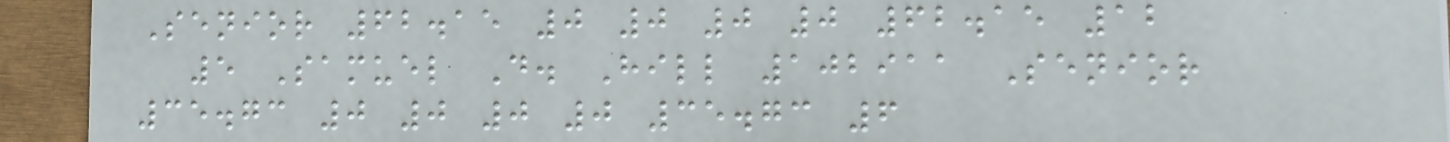Senior 62.15 0 0 0 0 62.15 12
5 Samuel D. Hill 102911 Senior
35.73 0 0 0 0 35.73 6
